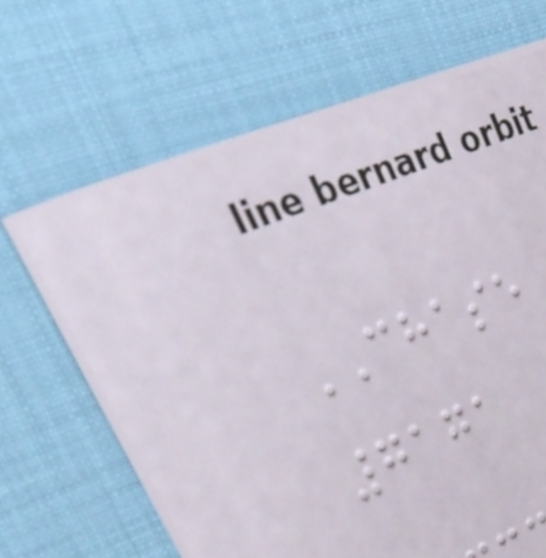CHASE
7171
